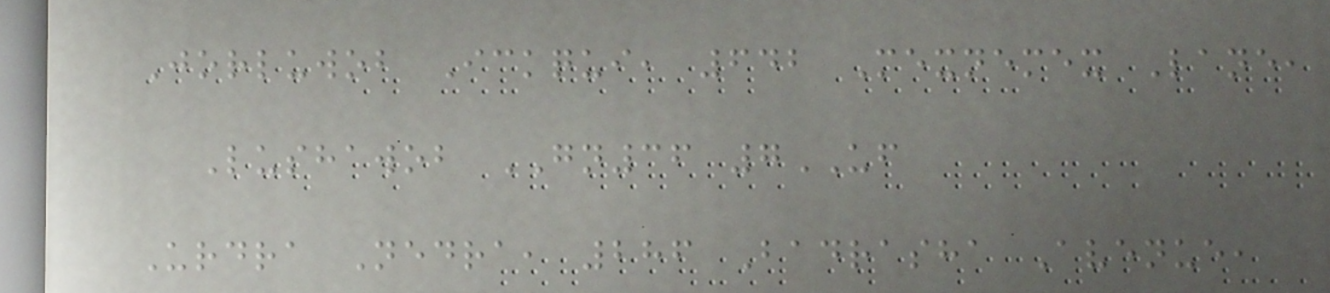Jorluwob Ickqui, 642 Mexnemex Lane,
Lushawob GN36 7UF
Urdra Nedra, 286 Badrasha Avenue,
